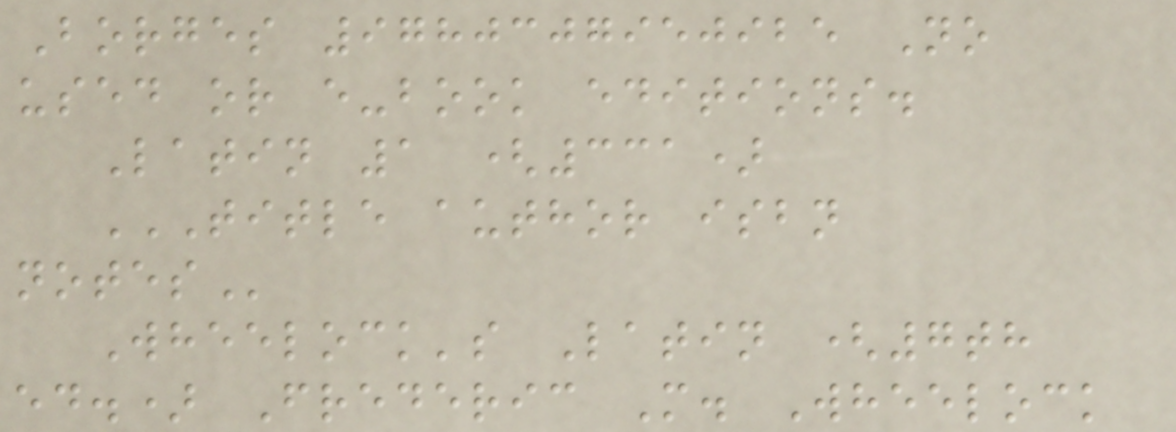Borges 9780307950925 No
used or e-book editions.
Latin 1 (331)
TITLE AUTHOR ISBN
NOTES
Wheelock's Latin (7th
ed.) Frederic M. Wheelock
